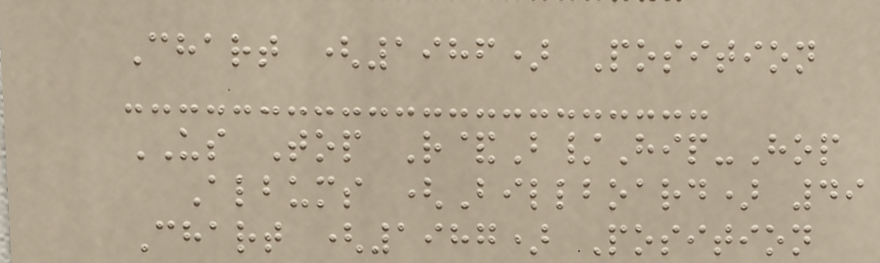Chart (1986) Position
US Top R&B/Hip-Hop
Albums (Billboard) 49
Chart (1987) Position
